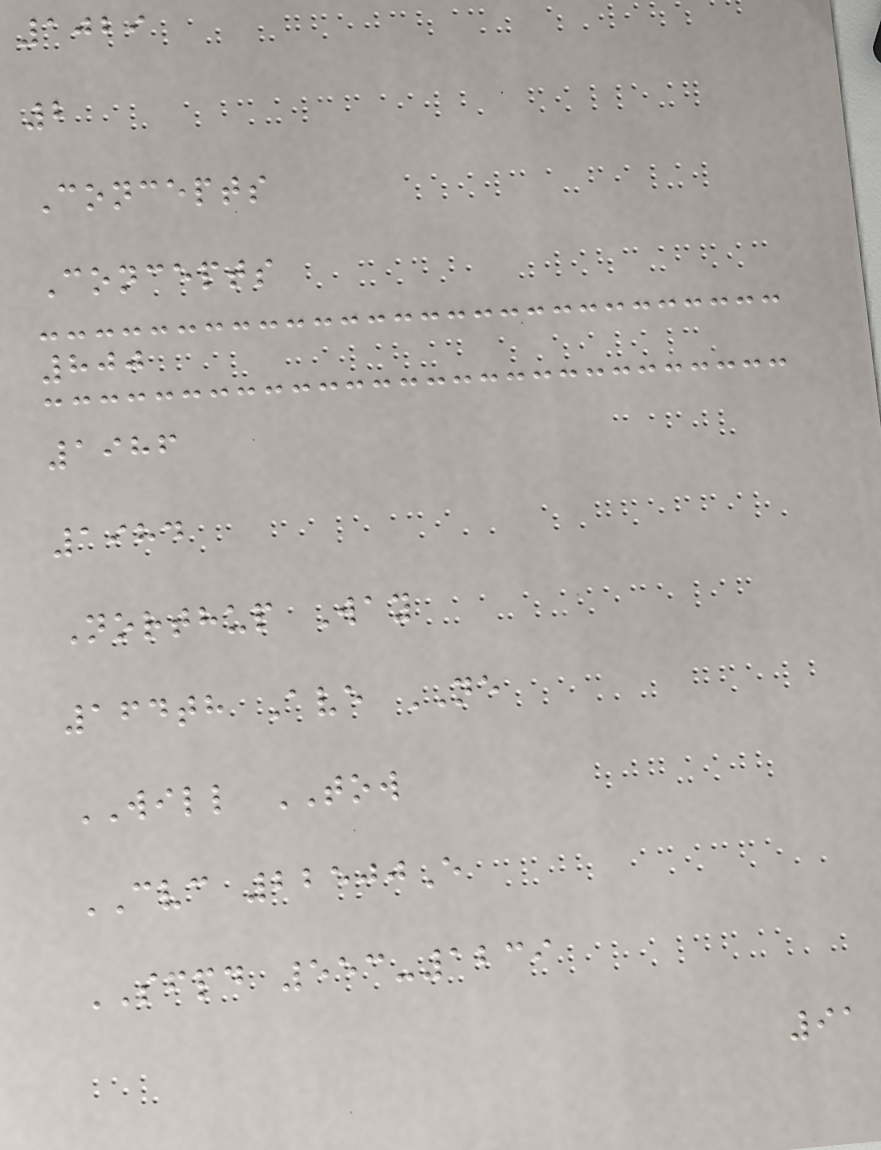1029
2
Concepts
Concepts
800
1986
1984
Northup Way
164th Ave NE
WILL TOW
CVC 22500E
SFPD 553-1239
91
